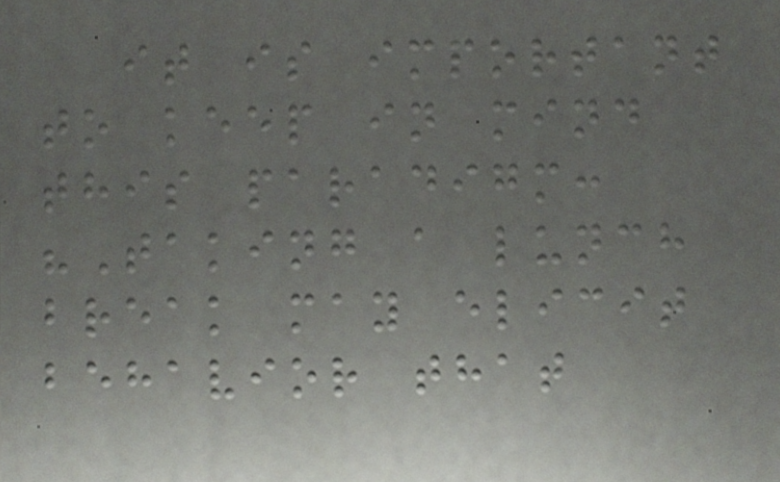it is important
to keep in mind
this paradigm:
"Taking a lunch
break may elicit
behavior that
